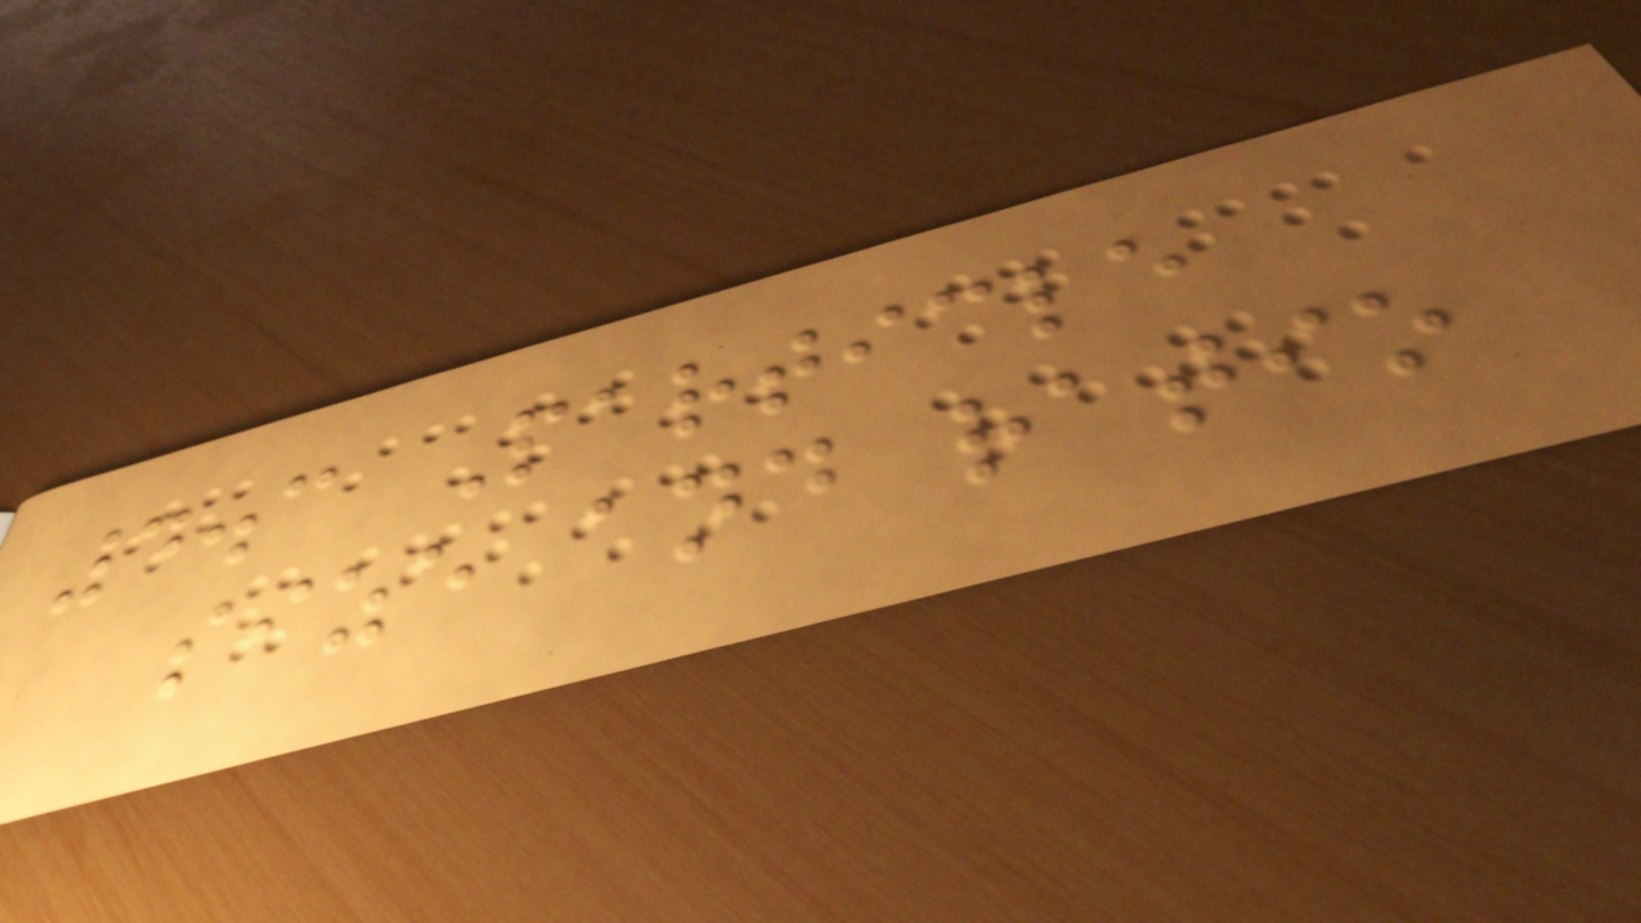4.3 Particle
size and ratio
